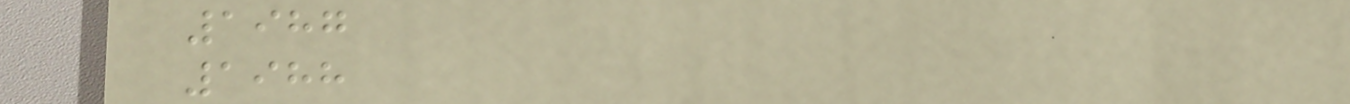1987
1988
